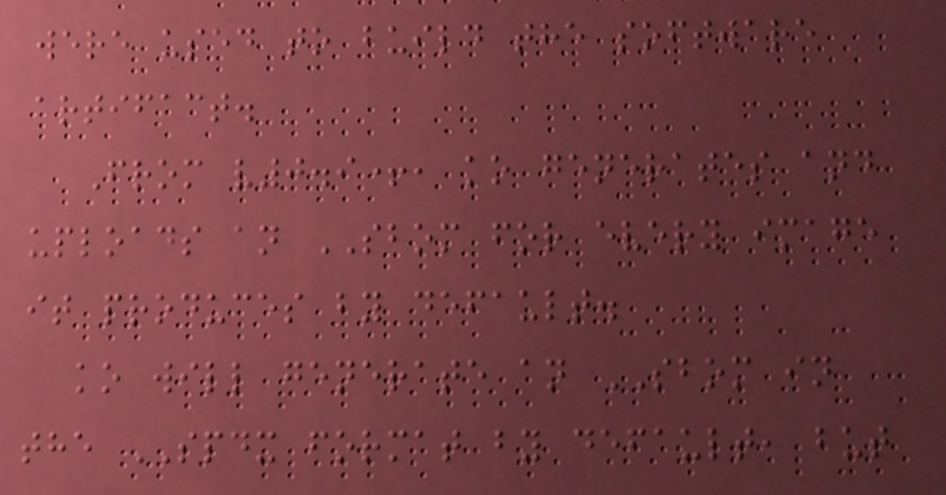were used to build the software
artifact.
From v0.9+, ko generates and
uploads an SBOM for every image
it produces by default.
ko will generate an SBOM in
the SPDX format by default, but
